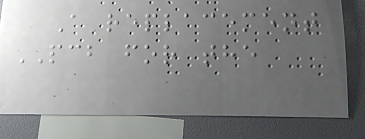A replacement
PCB for the
